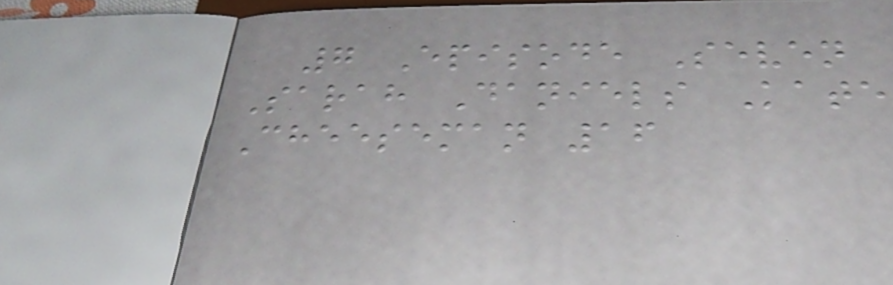7 Episode Seven
Sarah Daniels Kate
Cheeseman 16
